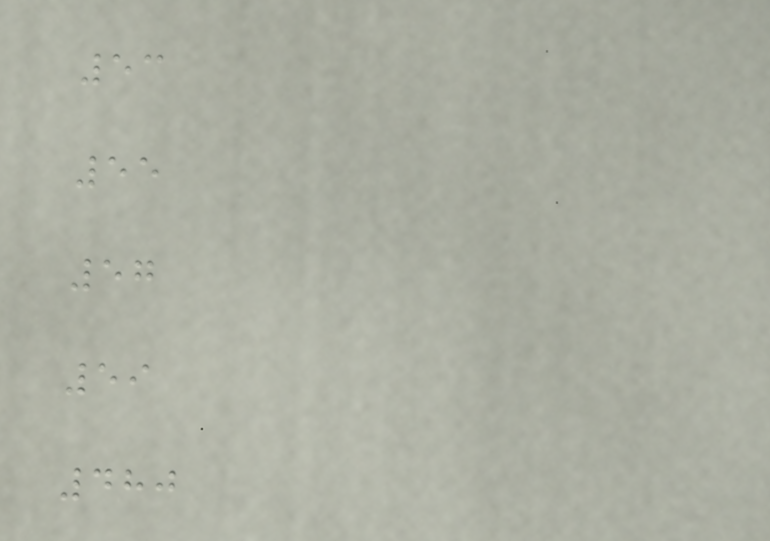53
55
57
59
480
